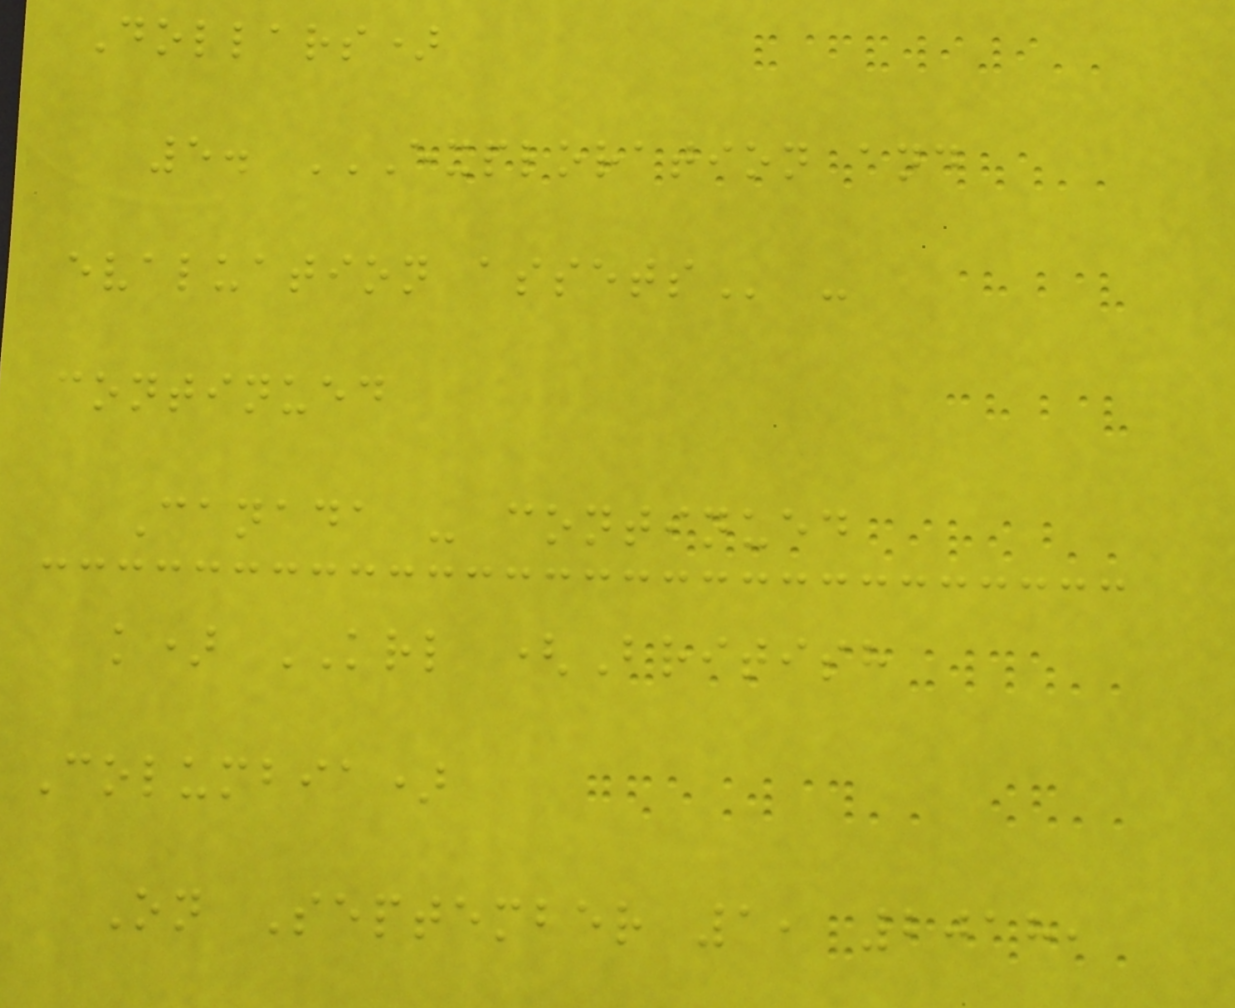Dollars)
5. EXPLORATION AND
EVALUATION ASSETS -
continued
Canada - continued
k) KRL (British
Columbia)
On September 1, 2018,
